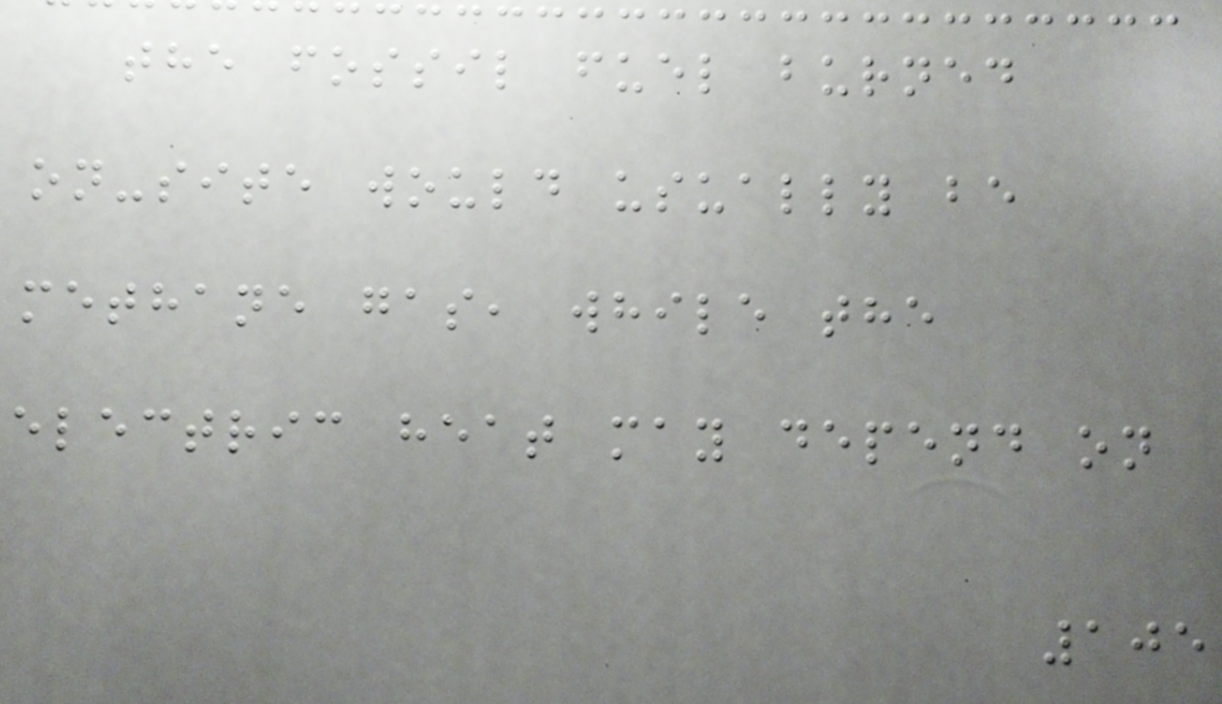the fossil fuel burned
on-site would usually be
methane gas, while the
electric heat may depend on
105
